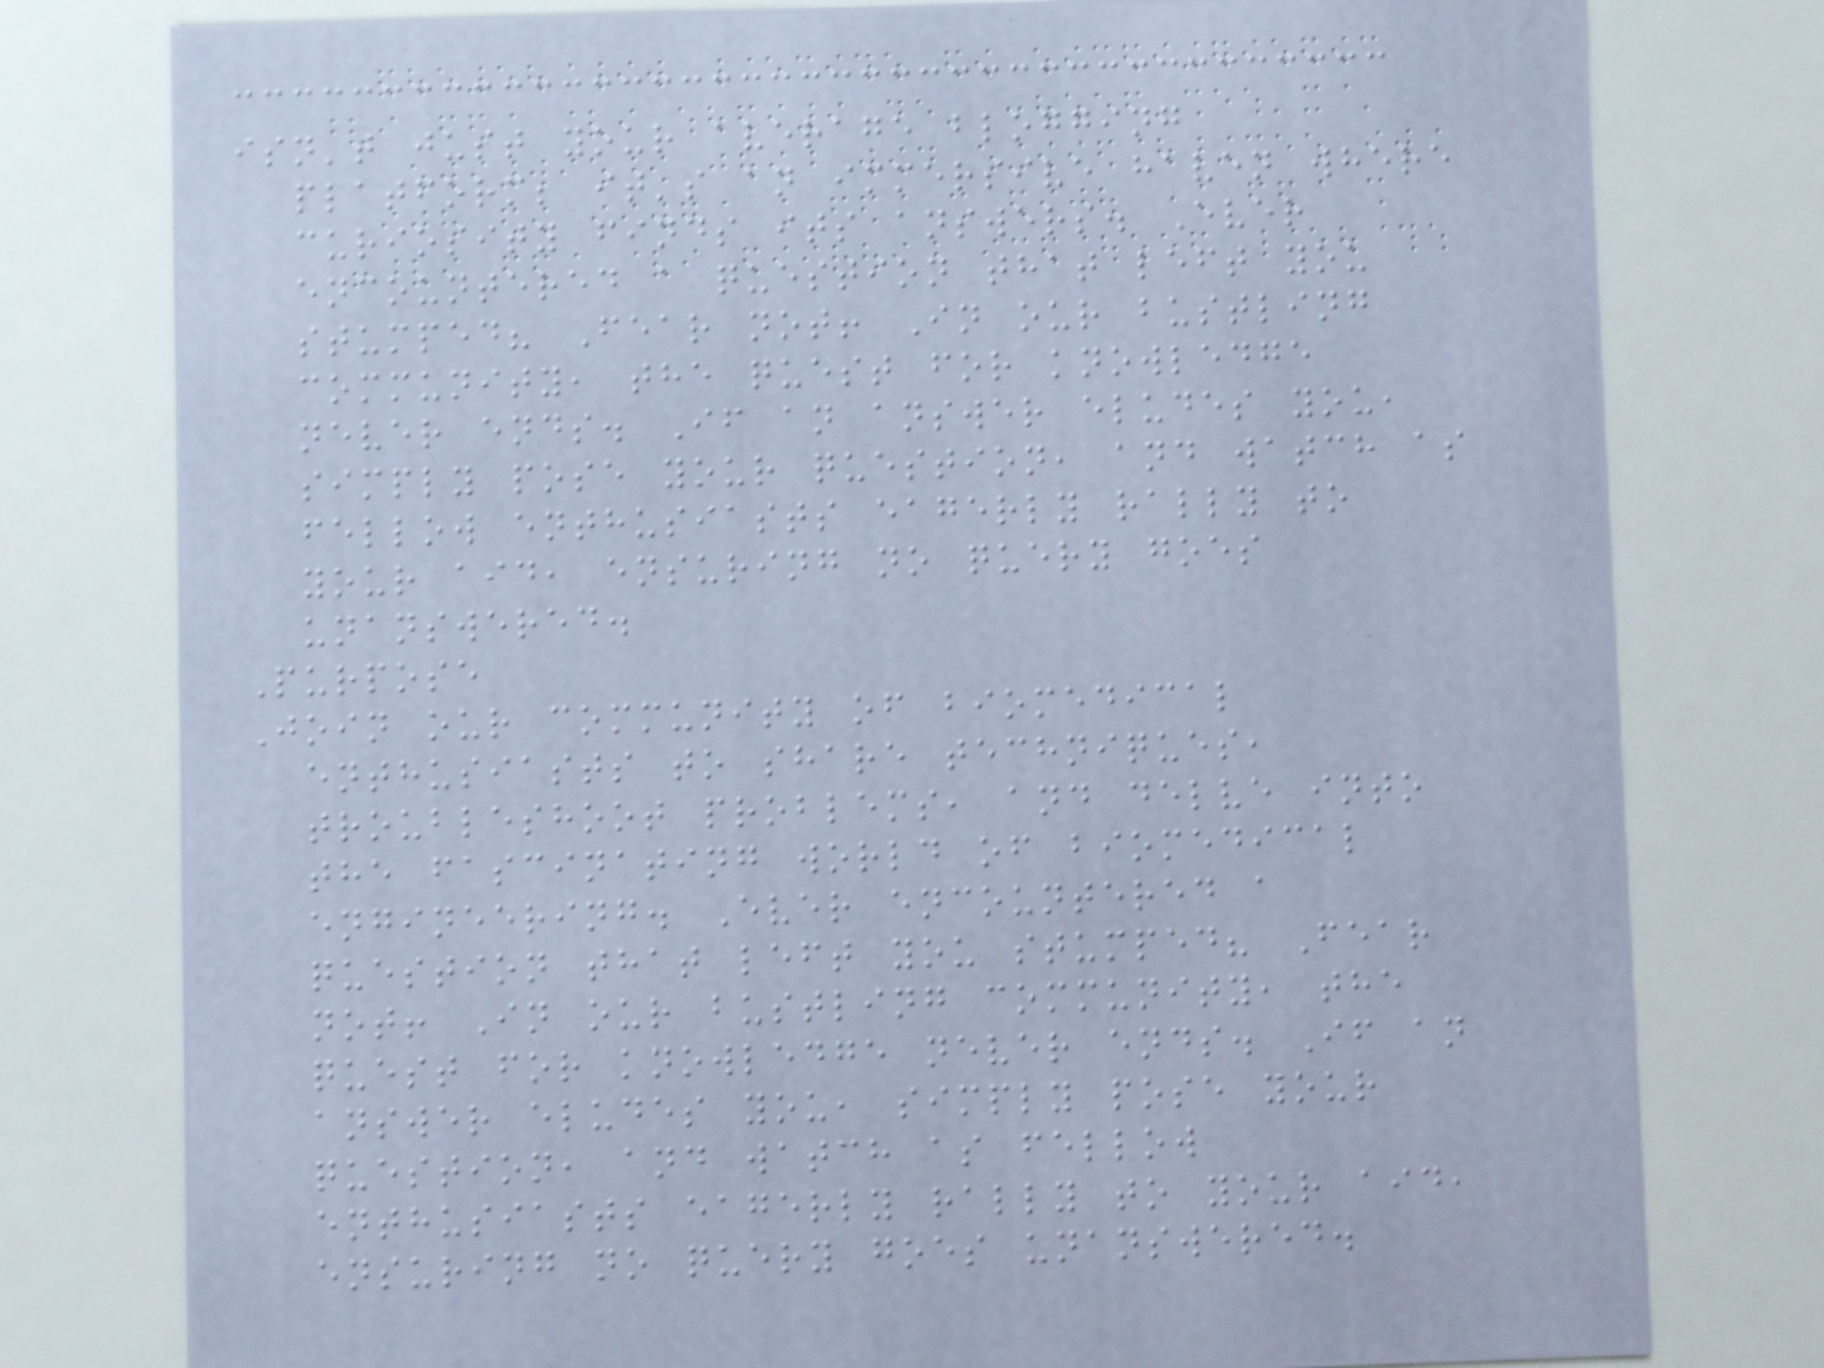isn't just your average blogging
platform; it's an immersive haven where
curiosity finds its answers. Ever
encountered a question that left you
stumped? Fear not! In our bustling
community, the quest for knowledge
never ends. If an answer eludes you,
simply pose your question, and watch as
fellow enthusiasts eagerly rally to
your aid, ensuring no query goes
unanswered.
Purpose
Join our community of biomedical
enthusiasts to share techniques,
troubleshoot problems, and delve into
the fascinating world of biomedical
engineering. Ever encountered a
question that left you stumped? Fear
not! In our bustling community, the
quest for knowledge never ends. If an
answer eludes you, simply pose your
question, and watch as fellow
enthusiasts eagerly rally to your aid,
ensuring no query goes unanswered.
